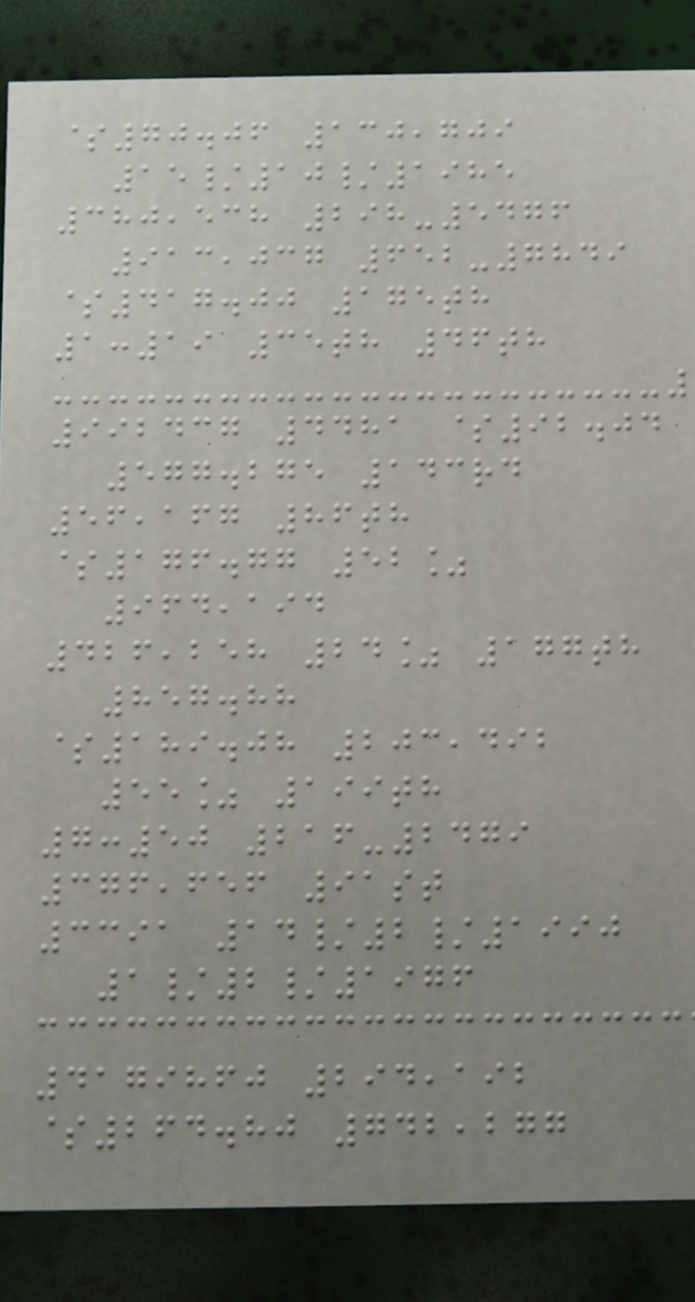$70.06 130,709
15/10/1985
380,538 298-5476
913,037 652-7849
$417.00 175th
1:19 35th 46th
992437 4481 $92.04
577.275 143rd
56,167 86th
$176.77 52%
964,194
426,258 24% 177th
857.88
$189.08 203,492
55% 199th
7:50 216-2479
376,656 91st
3391 14/2/1990
1/2/1976
4179860 294,192
$264.80 742,277
